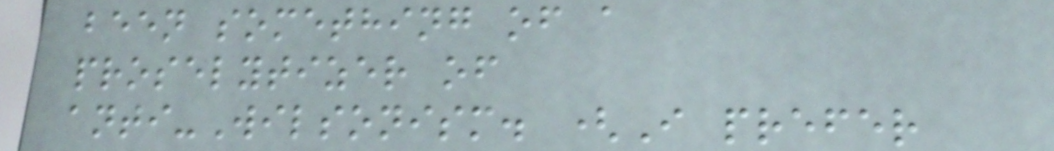been something of a
proselytizer of
anti-Wilsonism. (I prefer
